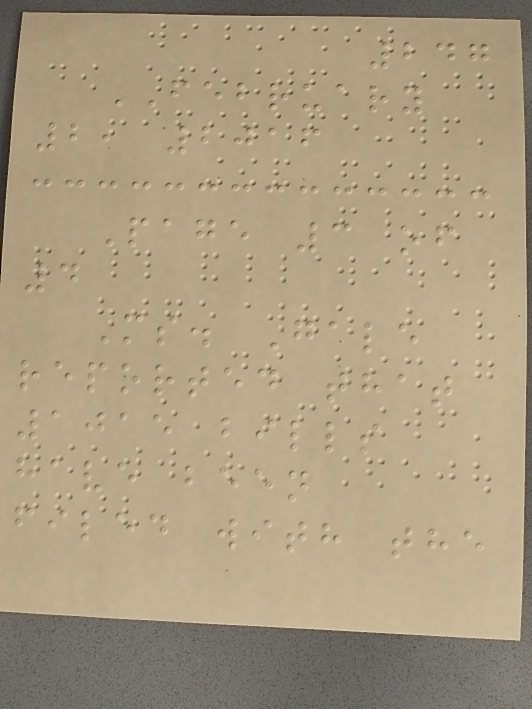247
FEBRUARY
2, 2016
Page 3 of
4
Ms. Gale
reported that
1015 bills
have been
filed with the
